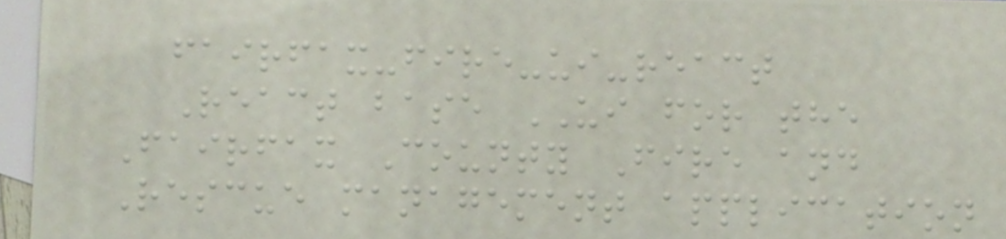fairfax-fire-ui-react
React base UI for the
Fairfax County Fire and
Rescue management application
